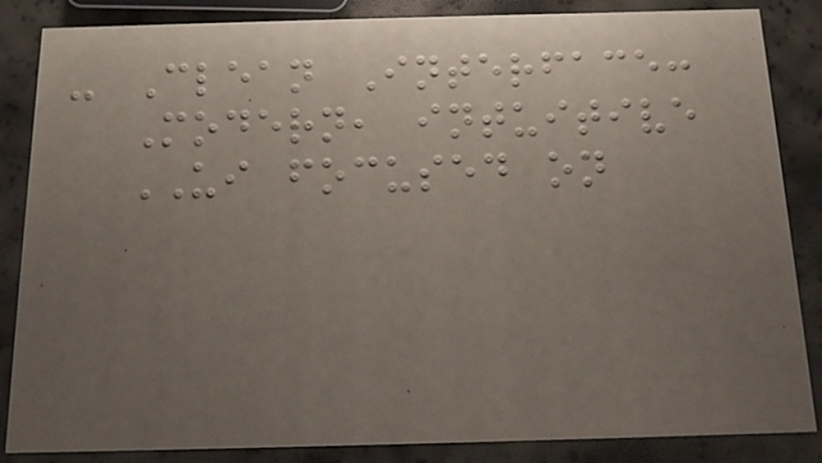- Clean Interface:
Modern, intuitive
UI focused on
